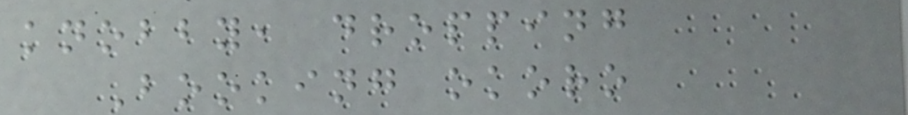knobby, dropping
Booking okoro
